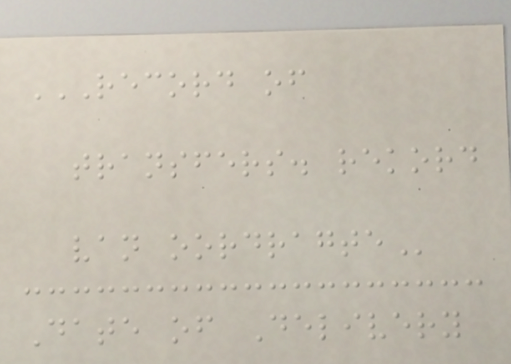RECORD OF
TRANSFERS. REKORD
VAN OORDRAGTE
Date of Delivery
